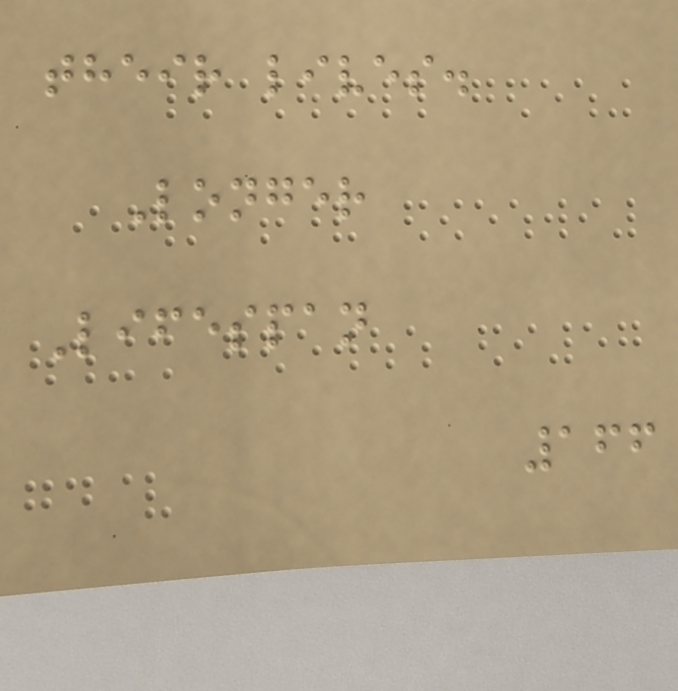their lives.
Longer
Lifespan
166
